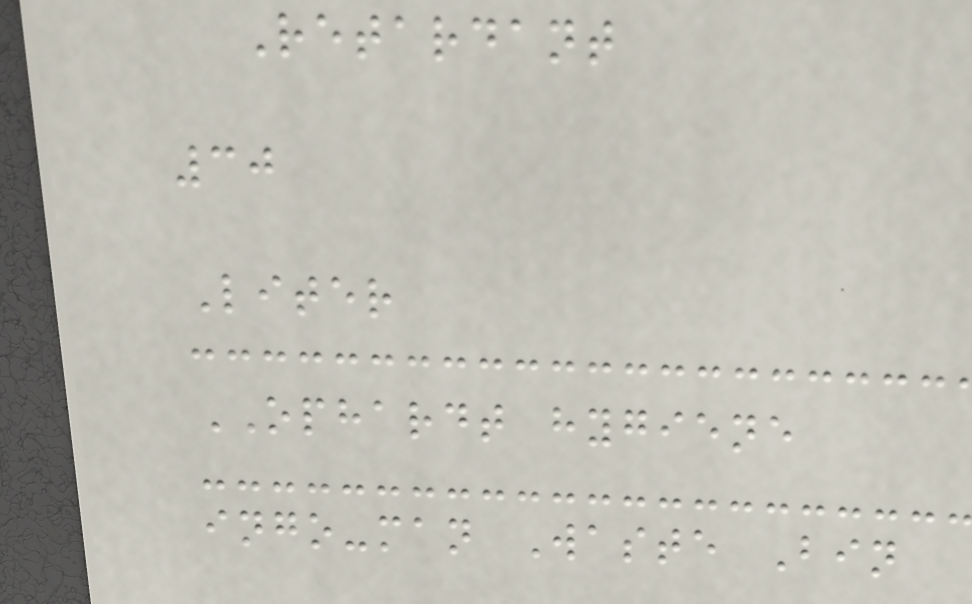Retardant
30
Liter
OPHARDT hygiene
ingo-man Waste Bin
